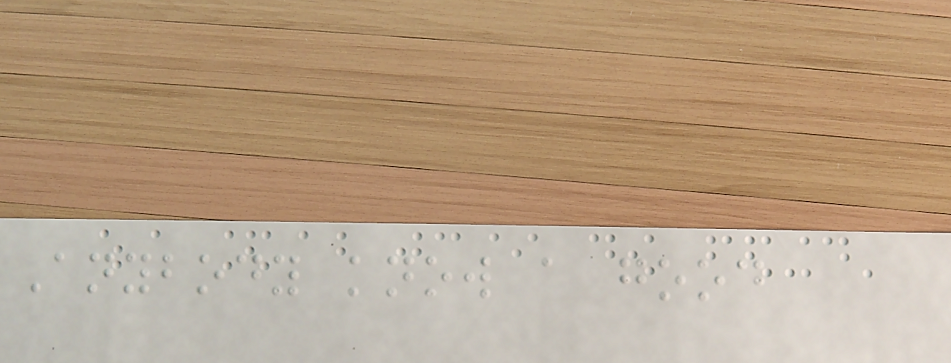Anybody know a good
